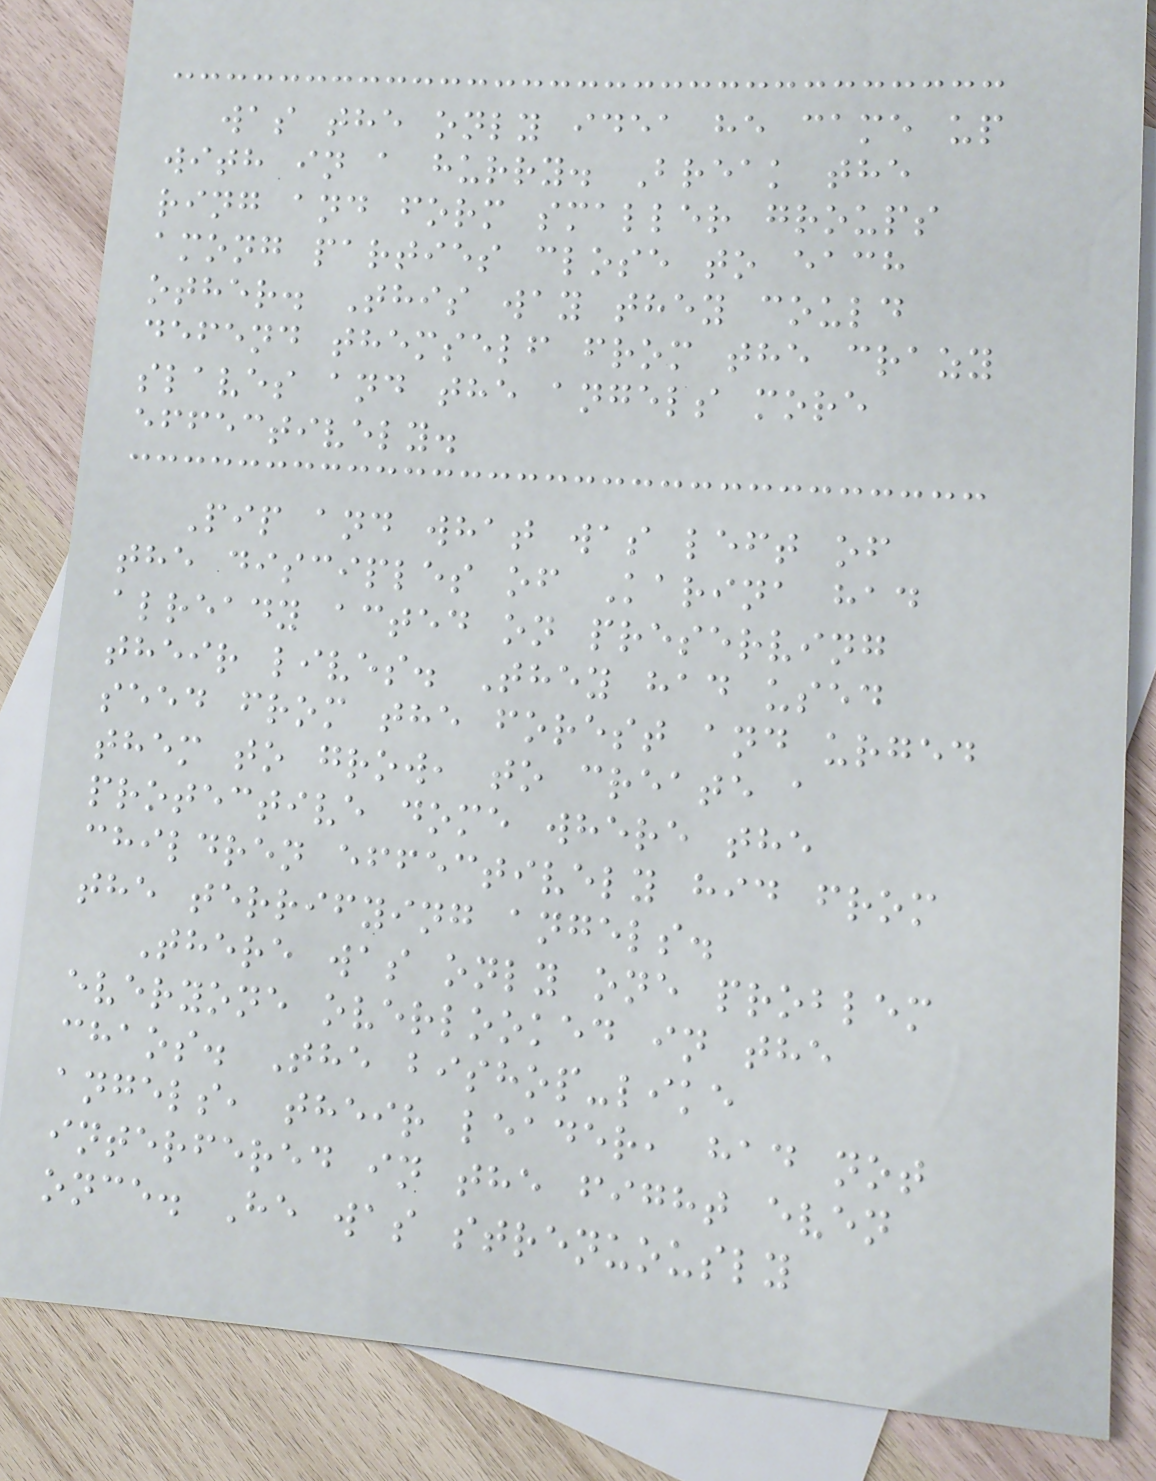was the only idea he came up
with in a hurry. Break the
ring and form smaller groups
among parties close to each
other. This way they could
defend themself from the crazy
slaves and the angels more
effectively.
Pip and what was left of
the disciples of Karina had
already acted on preserving
their lives. They had used
seed from the forest and urged
them to grow, to create a
protective dome where the
children effectively hid from
the terrifying angels.
There was only one problem
everyone overlooked in the
chaos. The bishop-like
angels, their leader, had not
interfered in the fight even
once. He was strenuously
